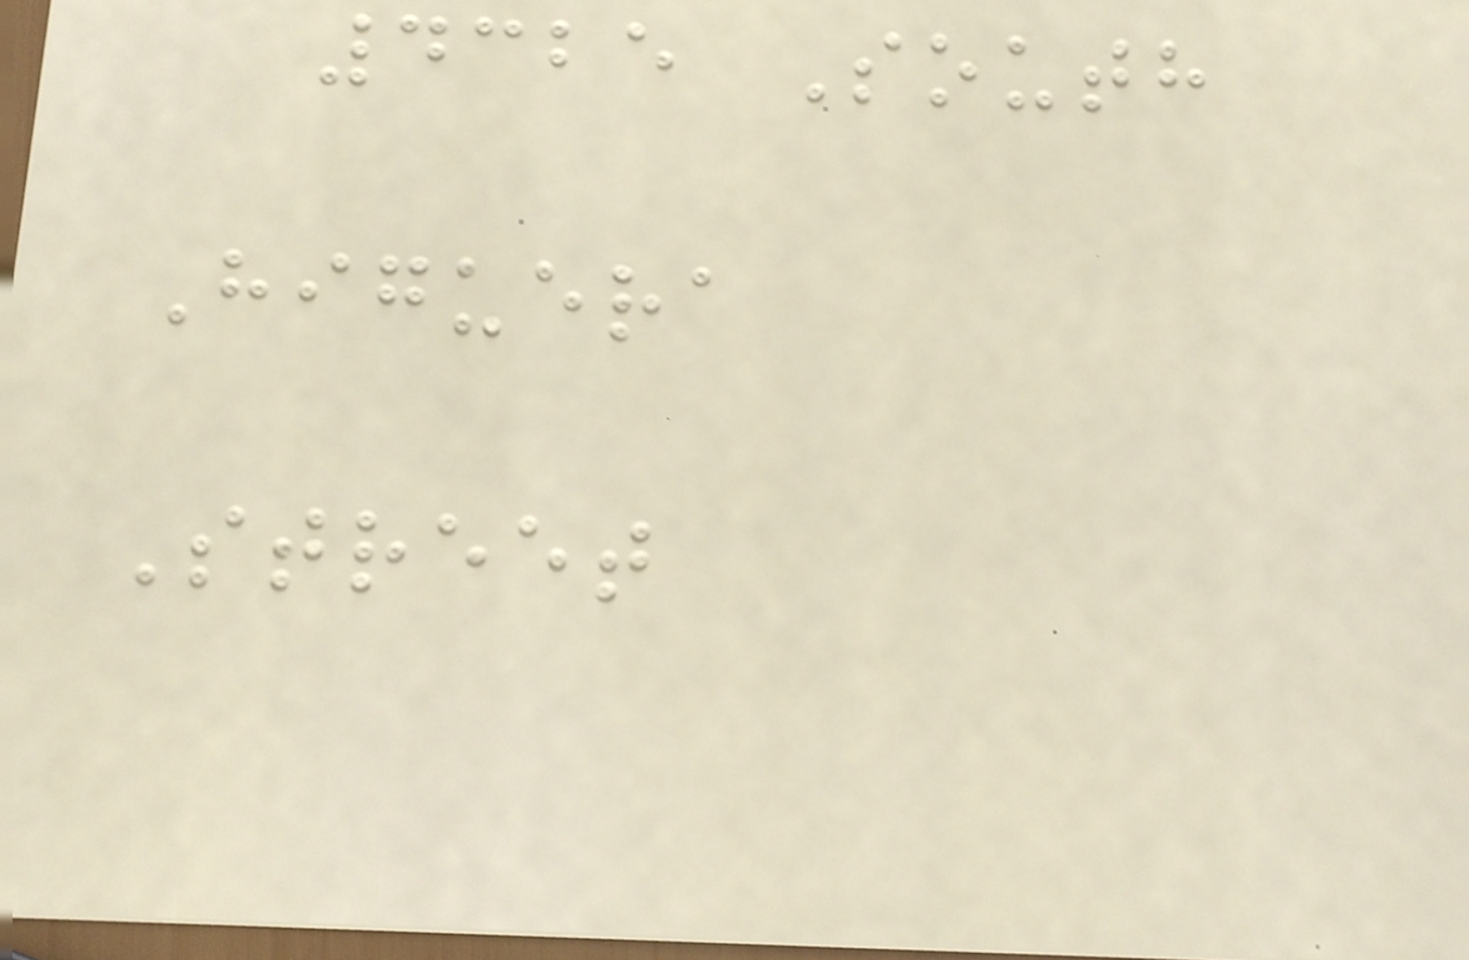4325 South
Higuera
Street
